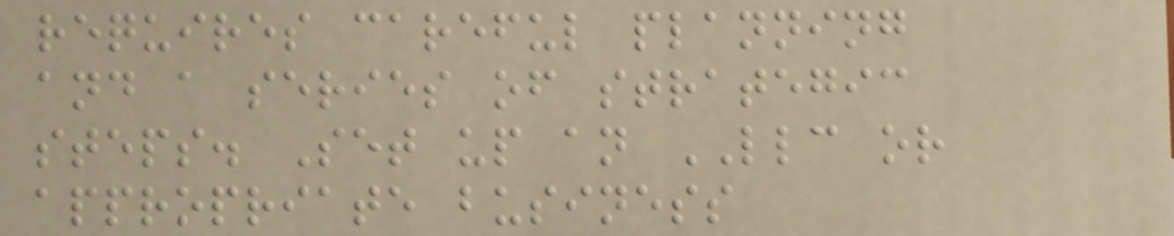requires careful planning
and a series of strategic
steps. Set up an LLC or
appropriate business
